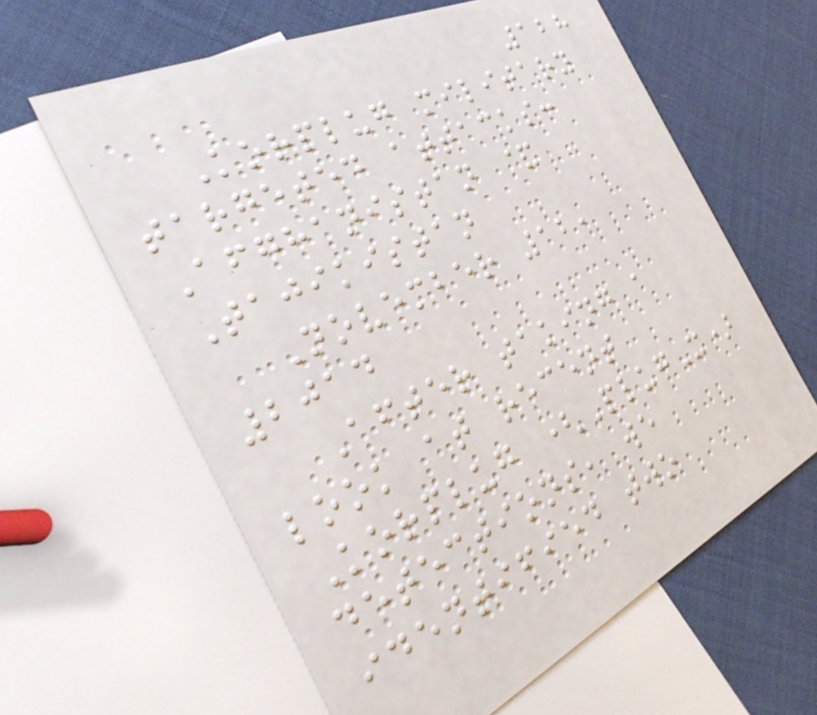128
Korplug military
targeted attacks:
Afghanistan &
Tajikistan
November 12,
2014
After taking a
look at recent
Korplug (PlugX)
detections, we
identified two
